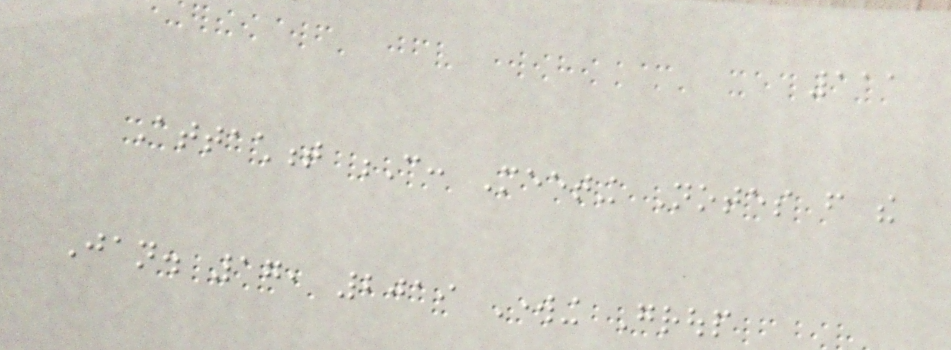111
Attachment C: Meeting Notes from the
Jan. 17, 2019 Working Group
